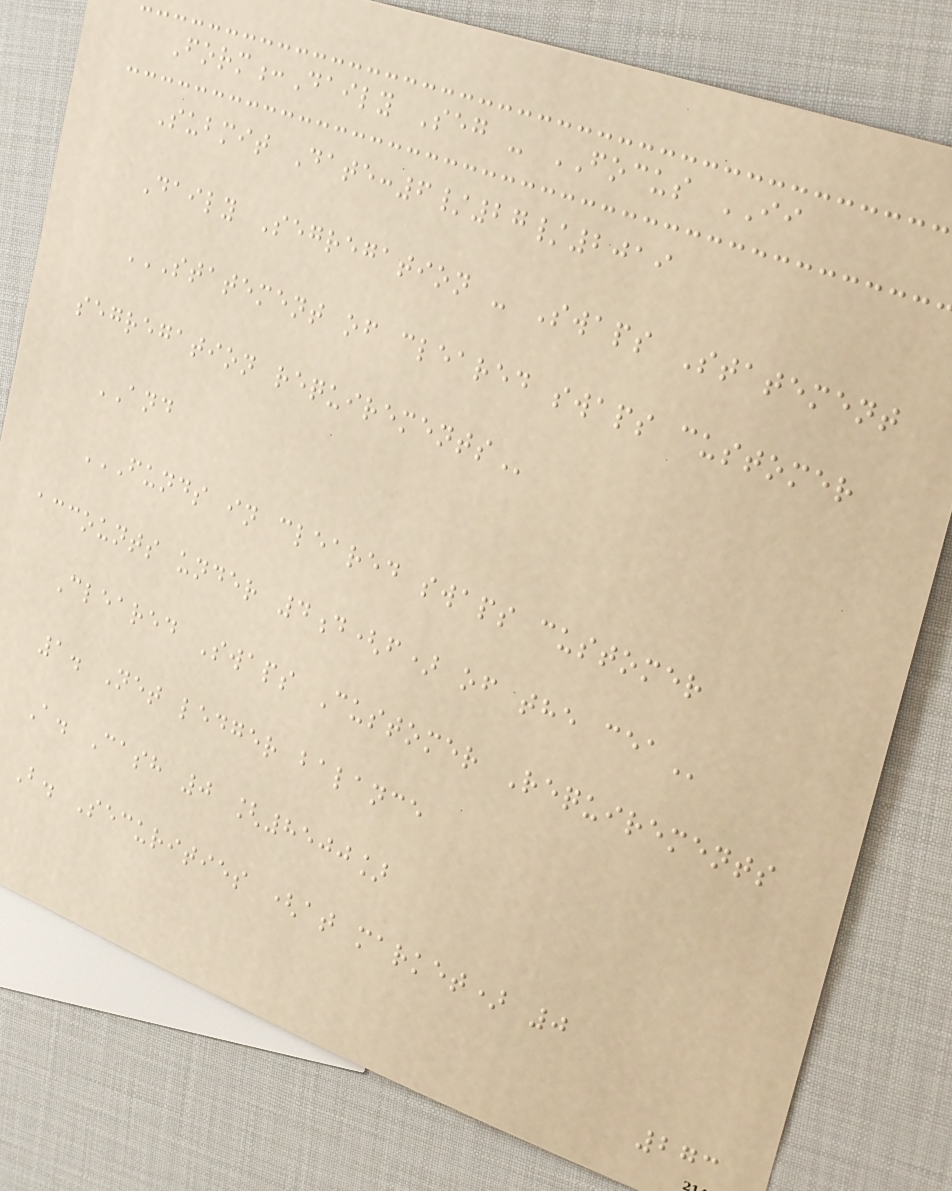Form:Daily Seg - FOCUS II
Submit Date:6/27/2019
Daily Segregation - Swaps Statement
STATEMENT OF CLEARED SWAPS CUSTOMER
SEGREGATION REQUIREMENTS
AND
FUNDS IN CLEARED SWAPS CUSTOMER
ACCOUNTS UNDER 4D(F) OF THE CEA
Cleared Swaps Customer Requirements
1. Net ledger balance
A. Cash 0 [8500]
B. Securities (at market) 0
273
